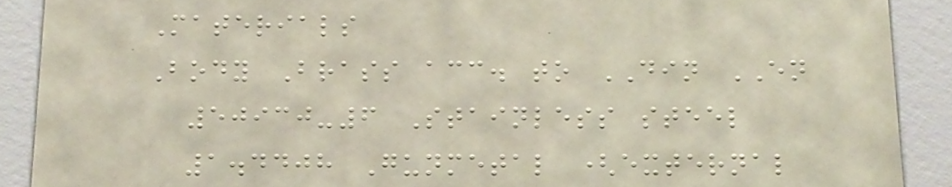Materials
Body Brass acc. to DIN EN
50930-6 Stainless steel
1.4408 Gunmetal (external
